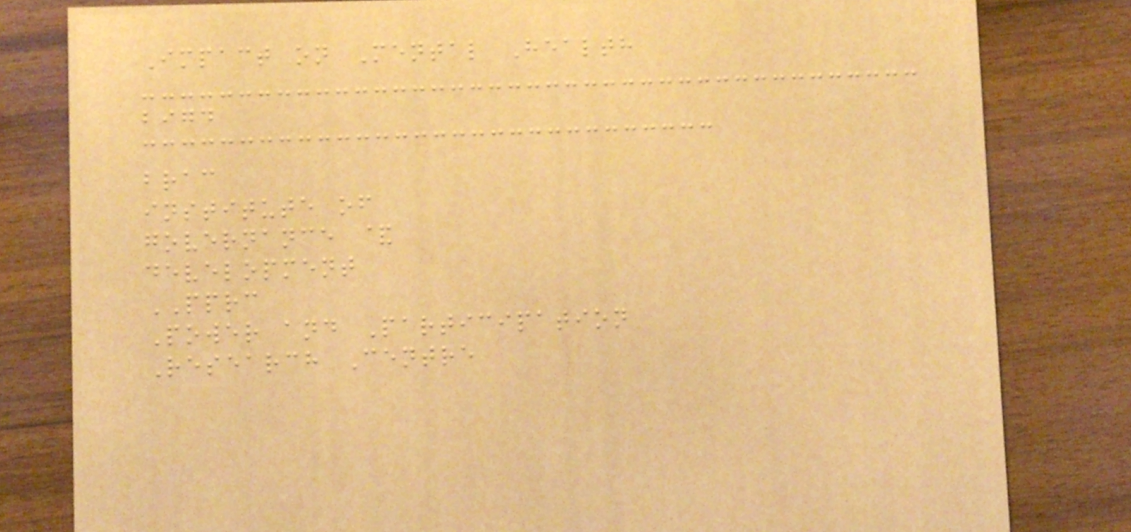Impact on Mental Health
bigd
brac
institute of
governance &
development
PPRC
Power and Participation
Research Centre
